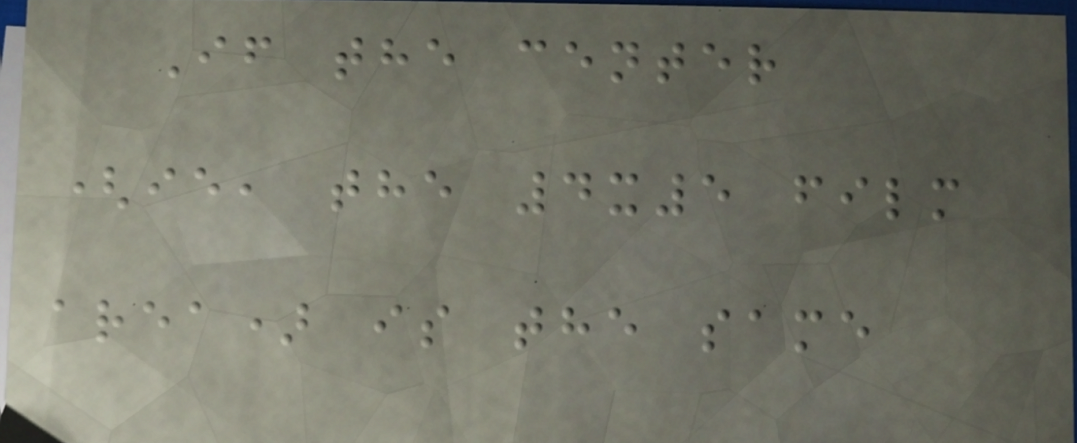If the center
(ie, the 4x5 film
area) is the same
